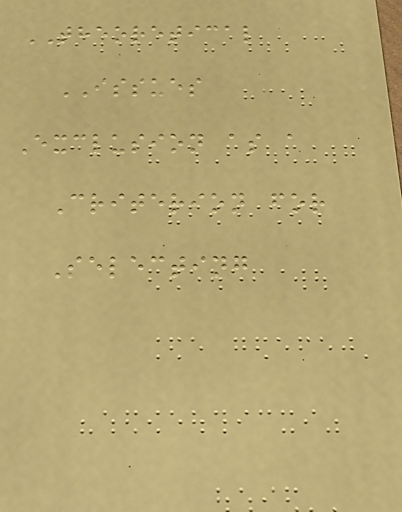THEORETICAL
ISSUES
Exclusion as a
Criterion for
Selecting
